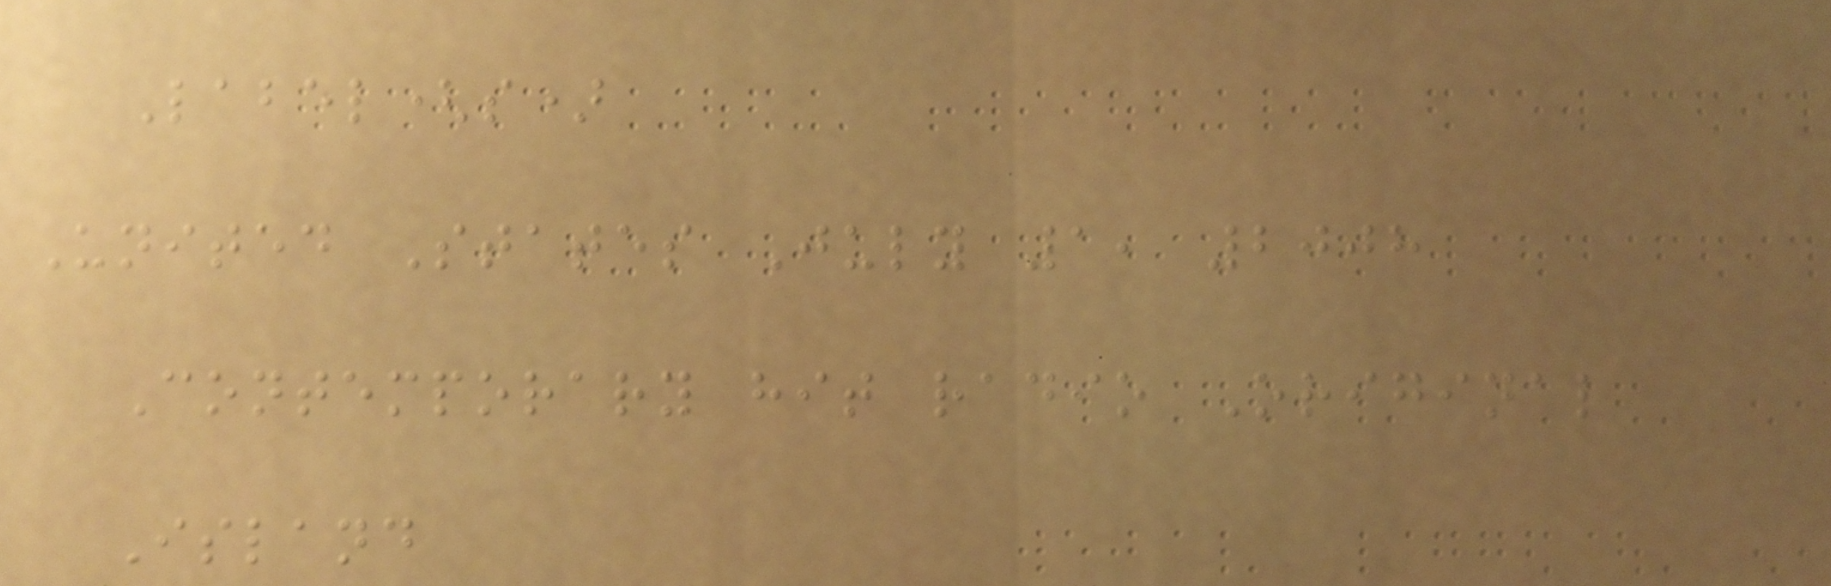Label(s)
United States July 1, 2008
Contemporary hit radio Original
Island
